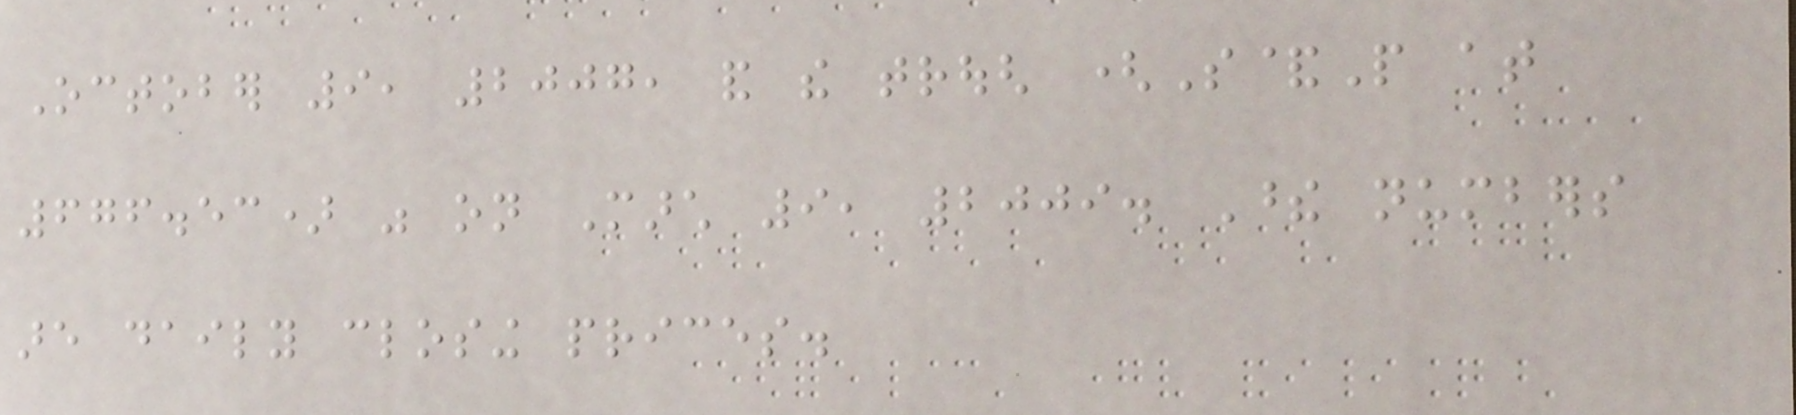October 9, 2007, and the trough (S&P at
676.53) was on March 9, 2009. These numbers
are daily closing prices.
